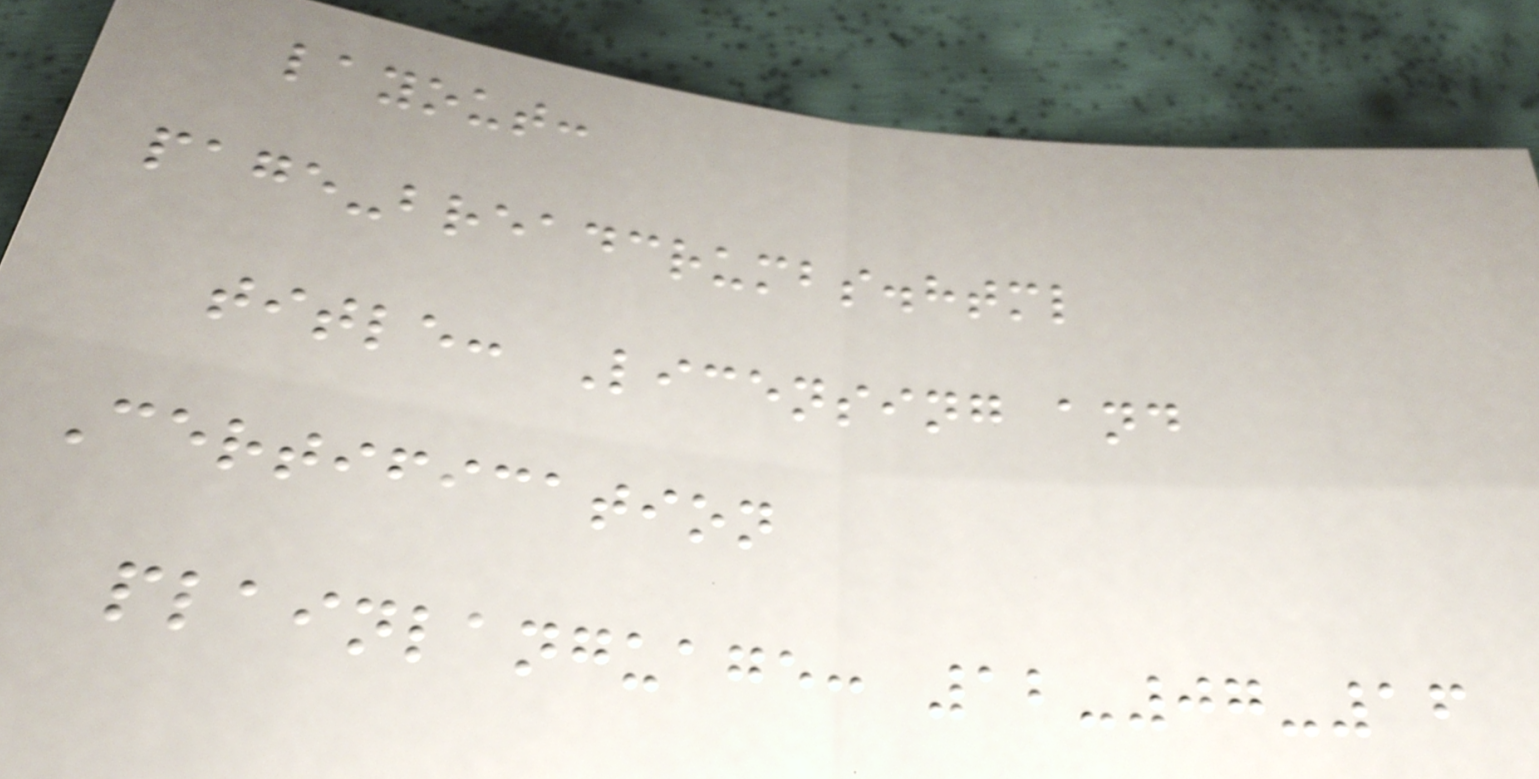layout:
page-breadcrumbs.html
title: Licensing and
Certification
plainlanguage: 12-07-16
